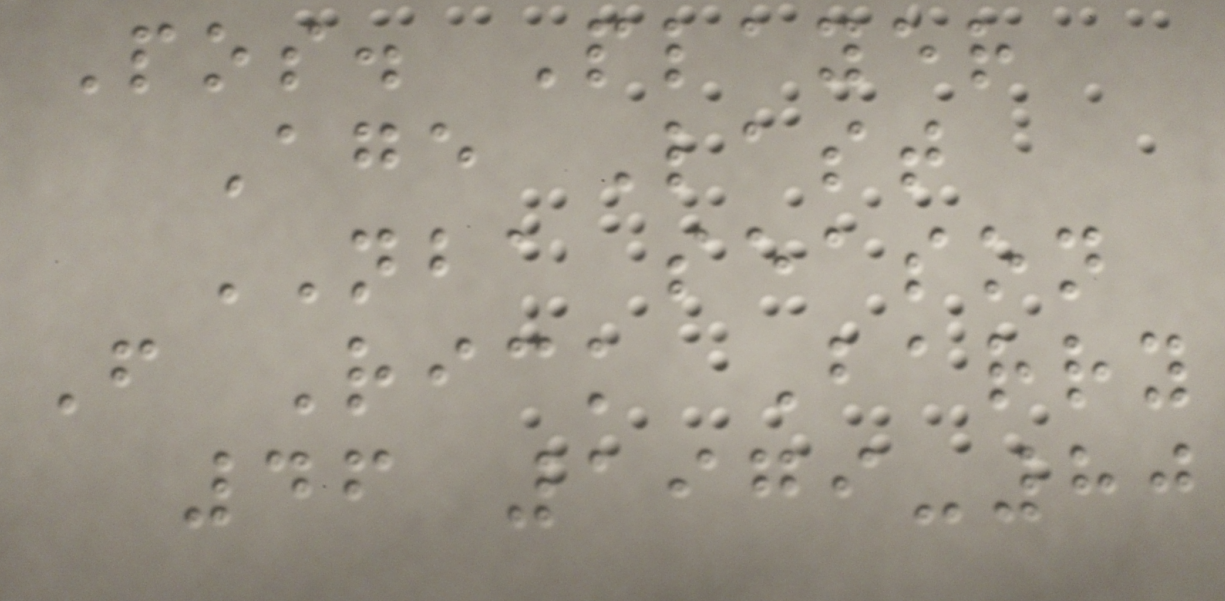Pos. Player
Age Last
NBA season
F Rick Barry
46 1979-80
